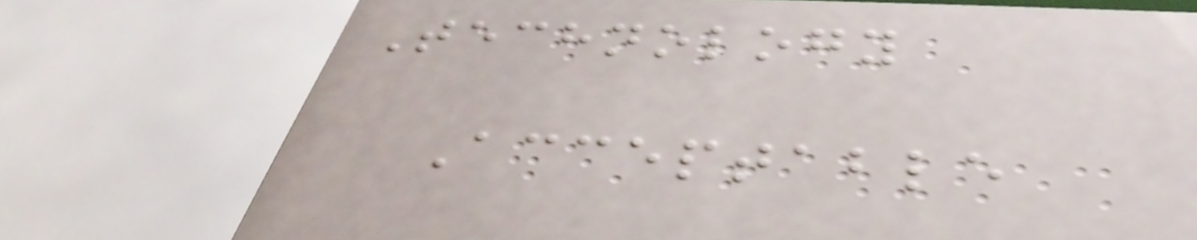Technology
Acceptable
